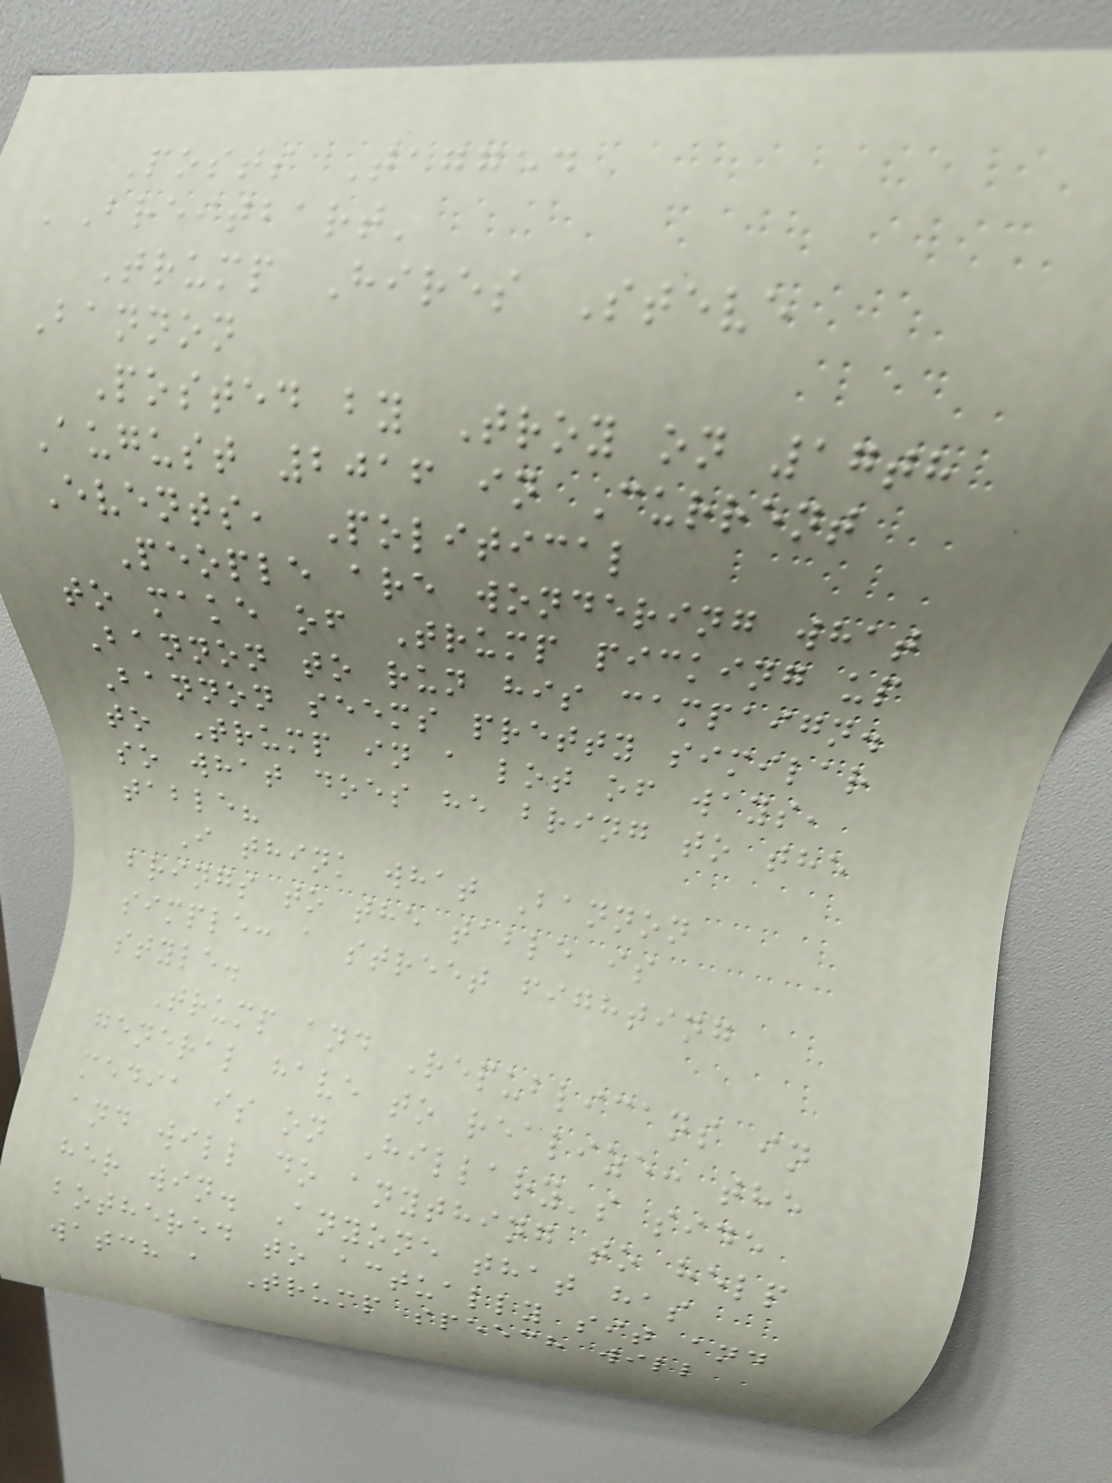Posts Tagged
'Breitbart'
Trump Hires Steve
Bannon
Posted by Troy on 17th
August 2016 in Current
Events, Political
People are wondering what
to make of Trump picking up
Bannon to run his campaign.
Bannon seems pretty similar
to Trump in a lot of ways,
so what does he bring to the
table?
I think what Bannon
brings to the table is
simple: a street fighting
style.
Trump and Republicans in
general have to realize: the
media is on Hillary's side
and will do anything to help
her win. Anyone that has
bothered to actually sit and
watch a Trump speech will
